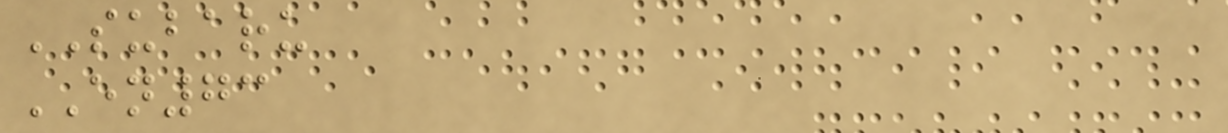SUBARU
EN73
